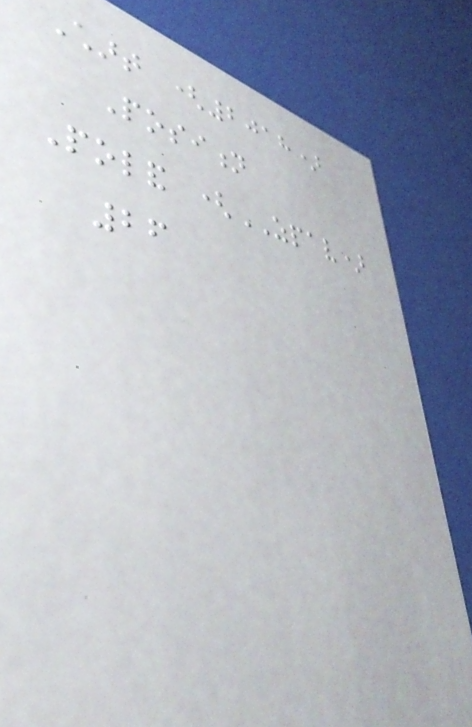Chart (2018)
Position
Poland (ZPAV)
26
